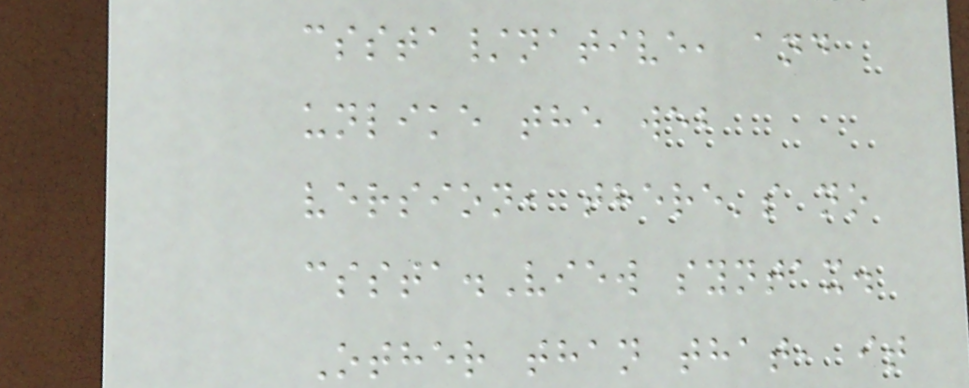cssta/native, and
unlike the web
version, there's no
cssta.View syntax.
Other than that, it
